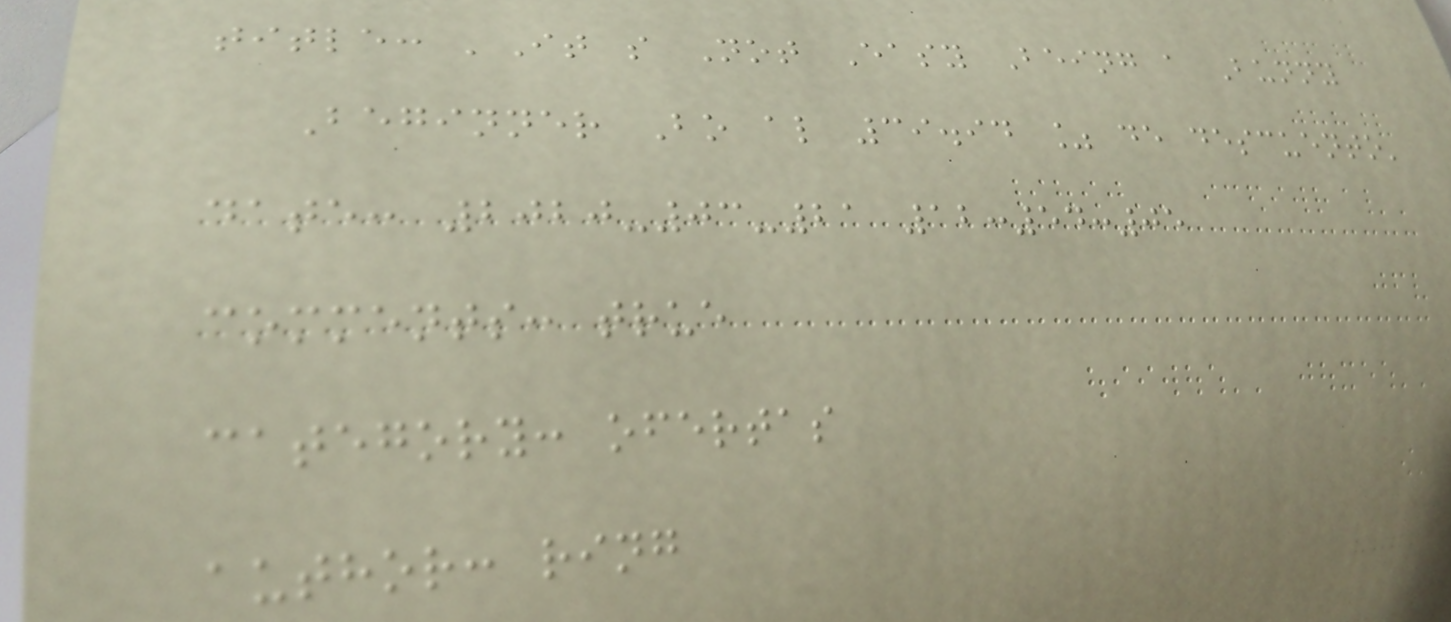title: 'It s Not Easy Being a Bunny
Beginner Bo al 39.94 % de descuento'
date: 2020-03-21 12:54:05
comments: true
category: ofertas
author: ring
